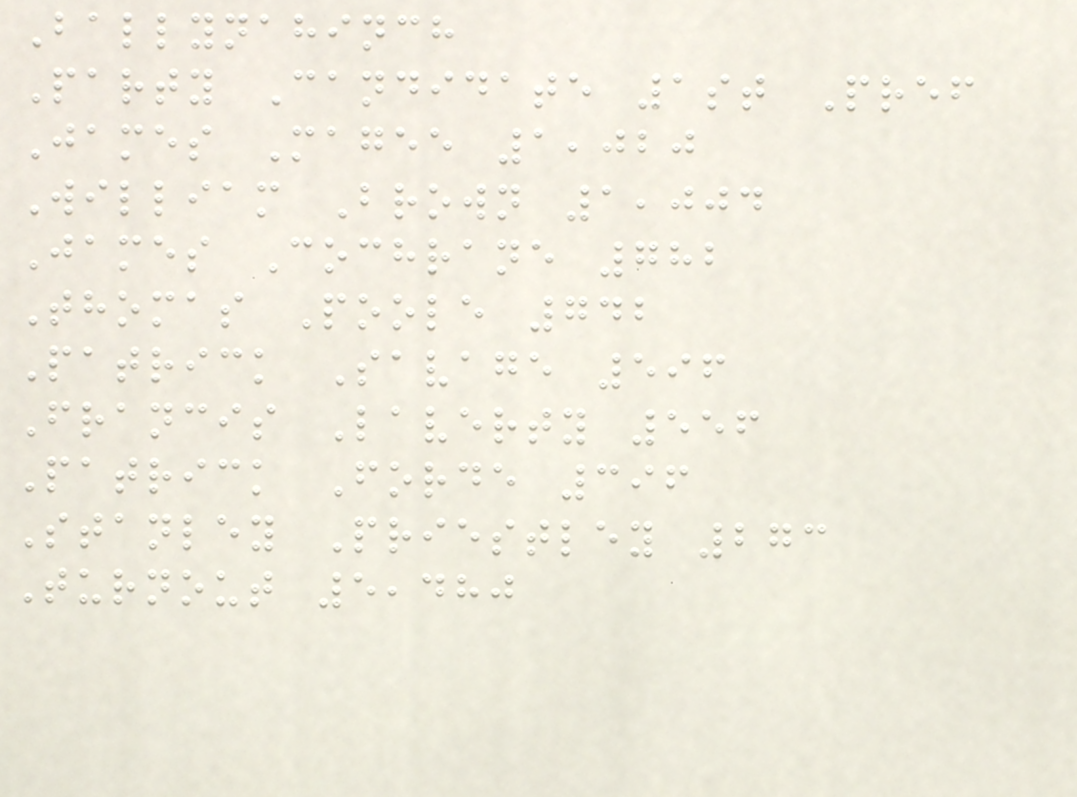Ballynahinch
Party Candidate 1st Pref
James Magee 1,020
William Brown 1,004
James Cochrane 782
Thomas Poole 742
Patrick Savage 596
Francis Laverty 556
Patrick Forde 396
Stanley Priestley 273
Turnout 5,480
